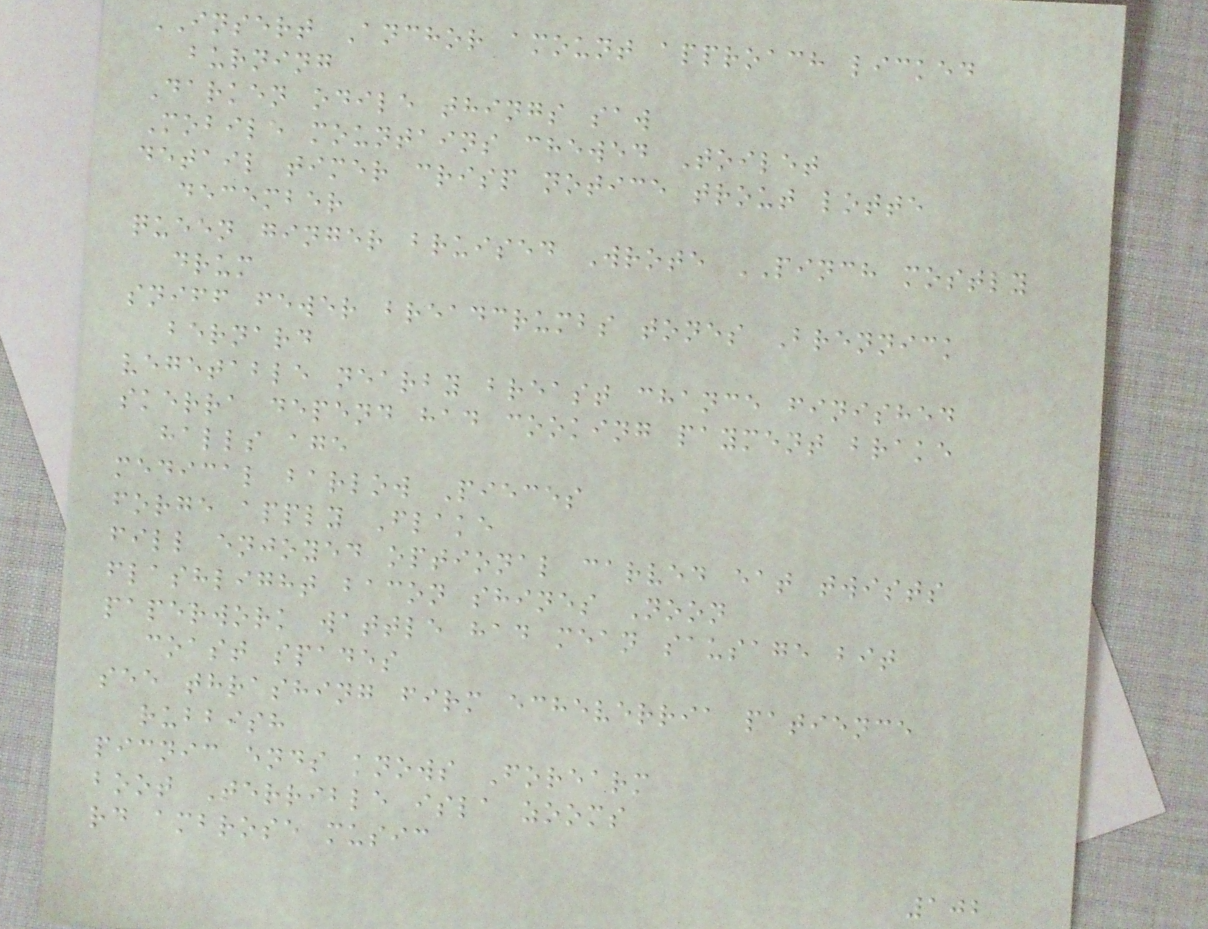INSERT Anchor amount approach licked
burning
Darken odile things saw
Mobile mountains chewed Toilet
detail timer crisp notice trout lotte
december
queen ginger bruised Wrote PINCH mostly
drum
sniff fewer breadcrumbs tones Brennick
bernard
vegetable nearby breast chance finished
skerra depend had cooking payment brake
halls age
medical barlow Pieces
forge apply Flake
fill enjoyed optional carved eat twists
flashlight bacon shines Noon
paperwork wattle had mean sausage bit
coast spades
see thrashing firm echeverria patience
rubbish
picnic ends knows Forearm
boot Terrible isla zooms
rd ambrose music
102
